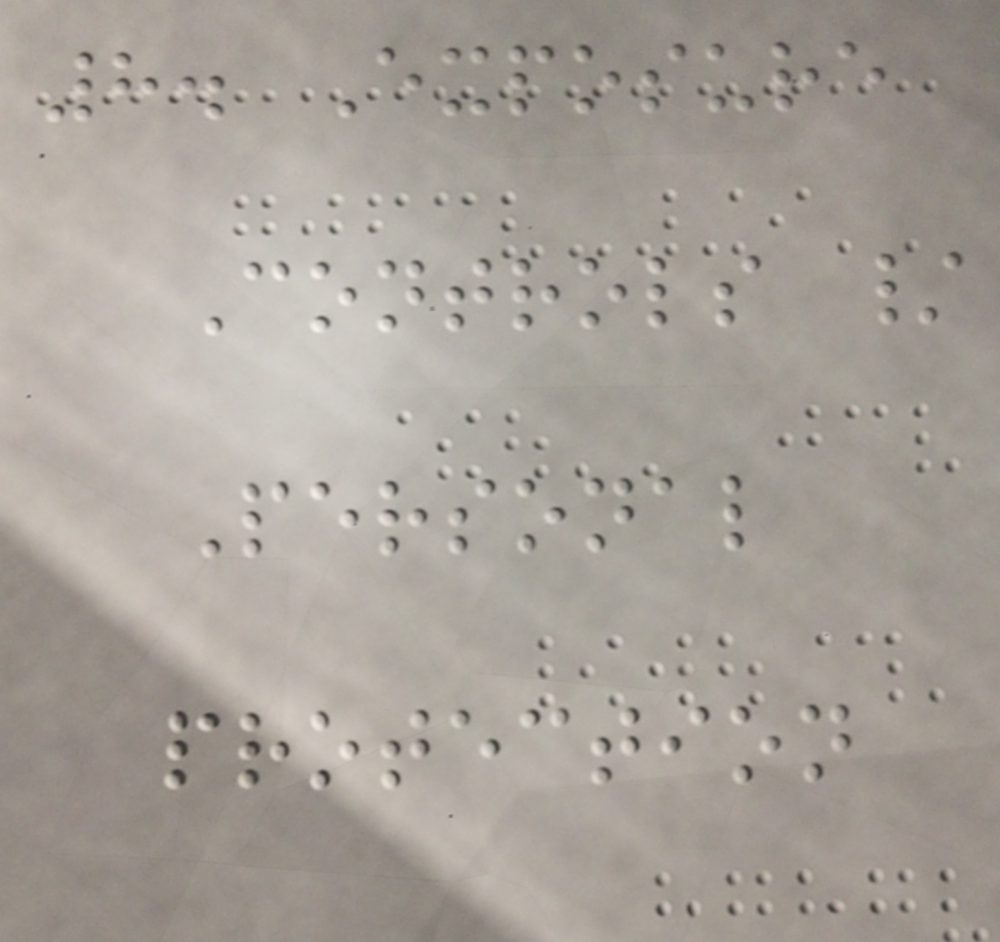8. Exposure
Controls /
Personal
protection
